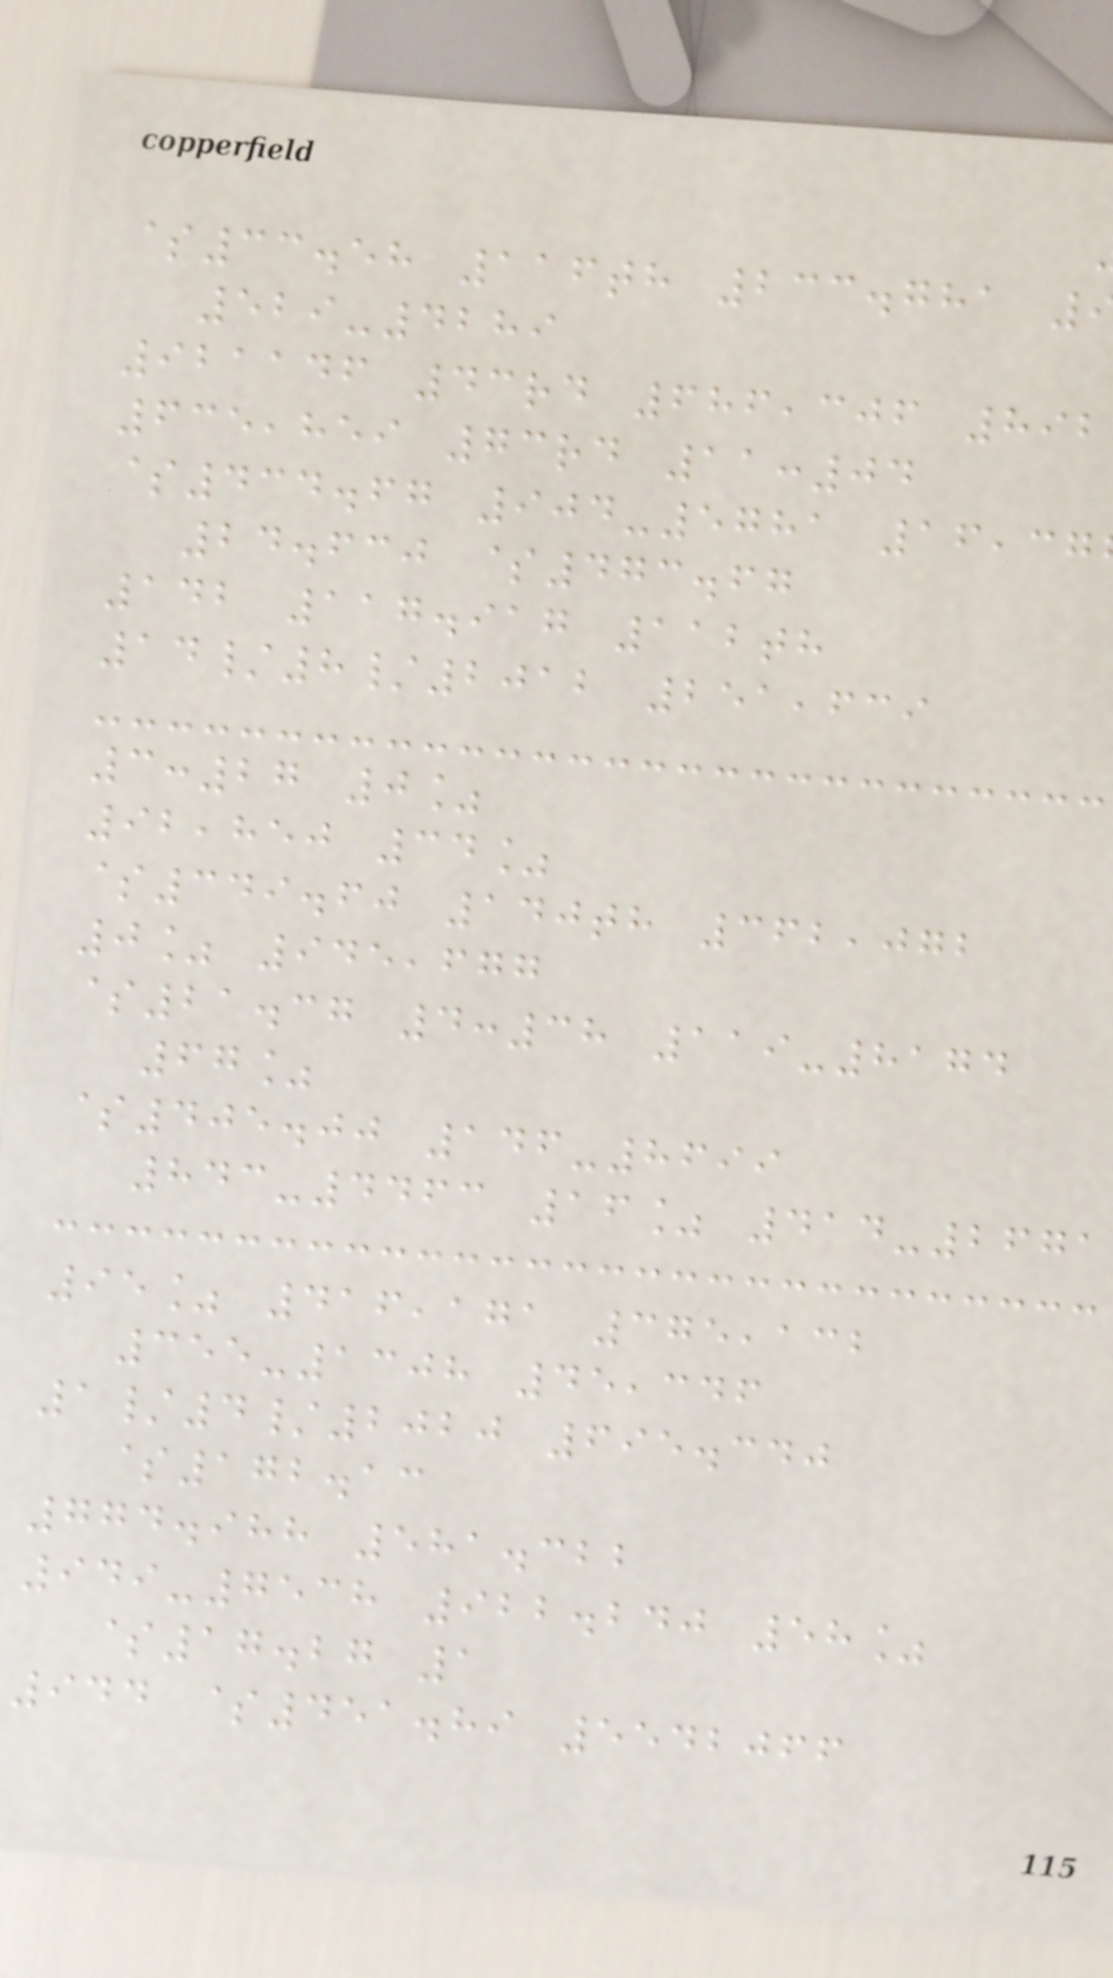$33.58 116th 233.781
529-4289
921146 43rd 686,306 892
635,859 73rd 11:04
$434.67 904-5781 16,37
24.630 $473.67
142 117.917 112th
14/8/2012 251,639
3:27 0%
92,850 34%
$349.60 140th 362,072
0% 945,677
$21.37 4:38 119-8174
67%
$405.00 146-8699
843-4463 16% 414-2671
95% 416,171 375,132
355-1308 45,346
1/4/2020 695.340
$172.13
774.988 581.322
949-7538 922.240 58%
$17.27 1
944 $451.89 5542066
